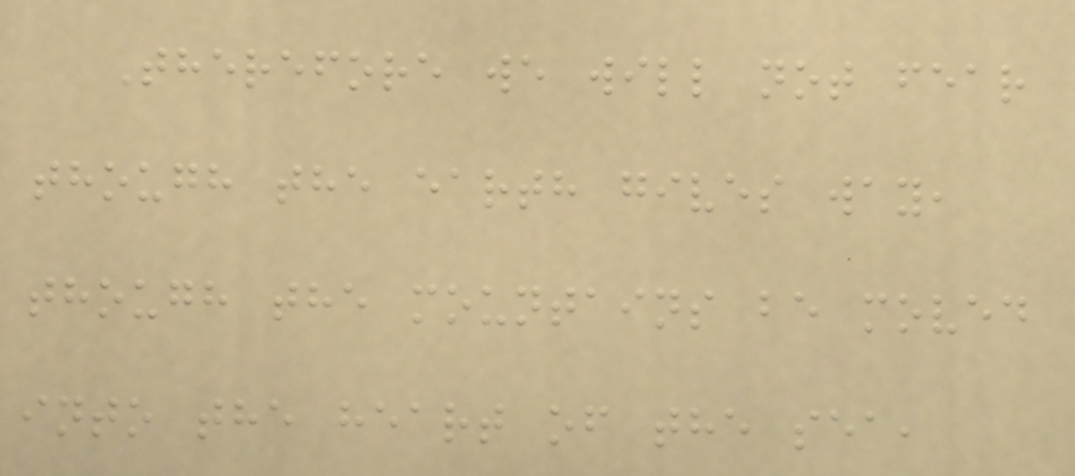Therefore we will not fear
though the earth gives way,
though the mountains be moved
into the heart of the sea,
